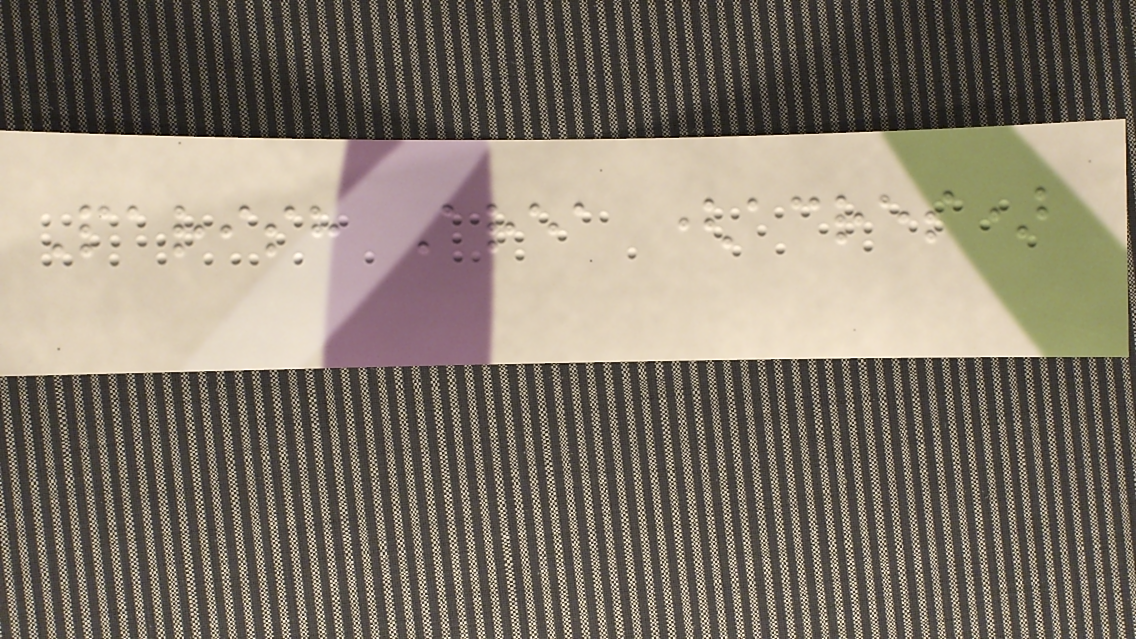Parish Area (acres)
